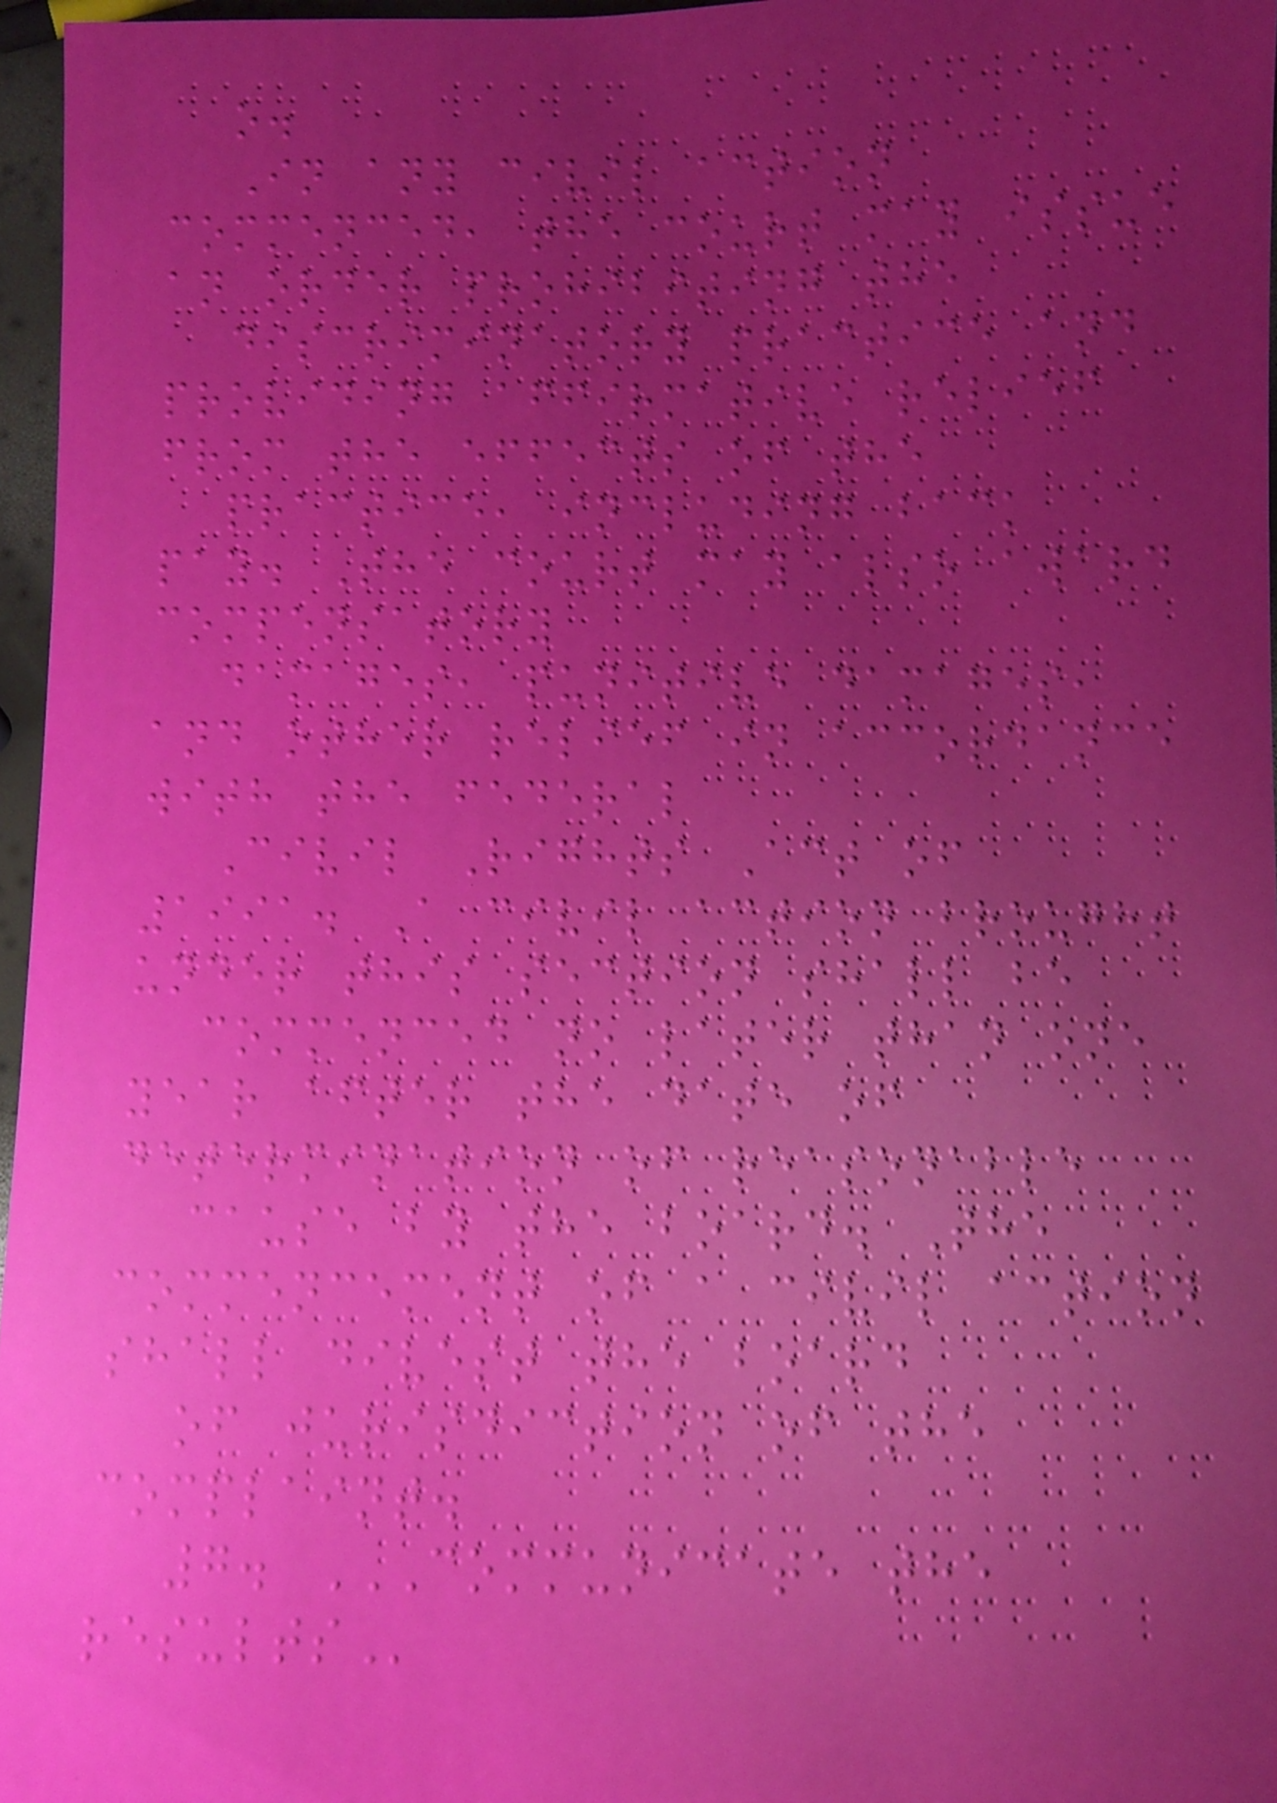o.
In any civil action
commenced, the court may issue
an order prohibiting the
discriminatory practice and
providing affirmative relief
from the effects of the
practice, including back
pay. The court may also award
compensatory
damages, punitive damages,
and other relief in accordance
with the federal
Civil Rights Act of
1991. A civil action brought
under this section shall be
commenced no later than one
year after the date of
determination of reasonable
cause by the board. The
commencement of a civil action
shall divest the board
of jurisdiction of the
complaint.
7. COMMUNICATE THE
RESULTS
